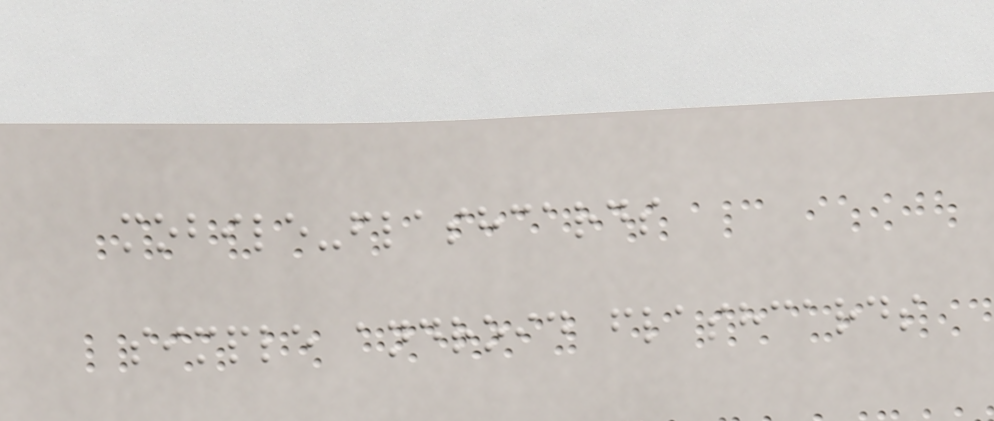mobile-flashcards
simple android flashcards
